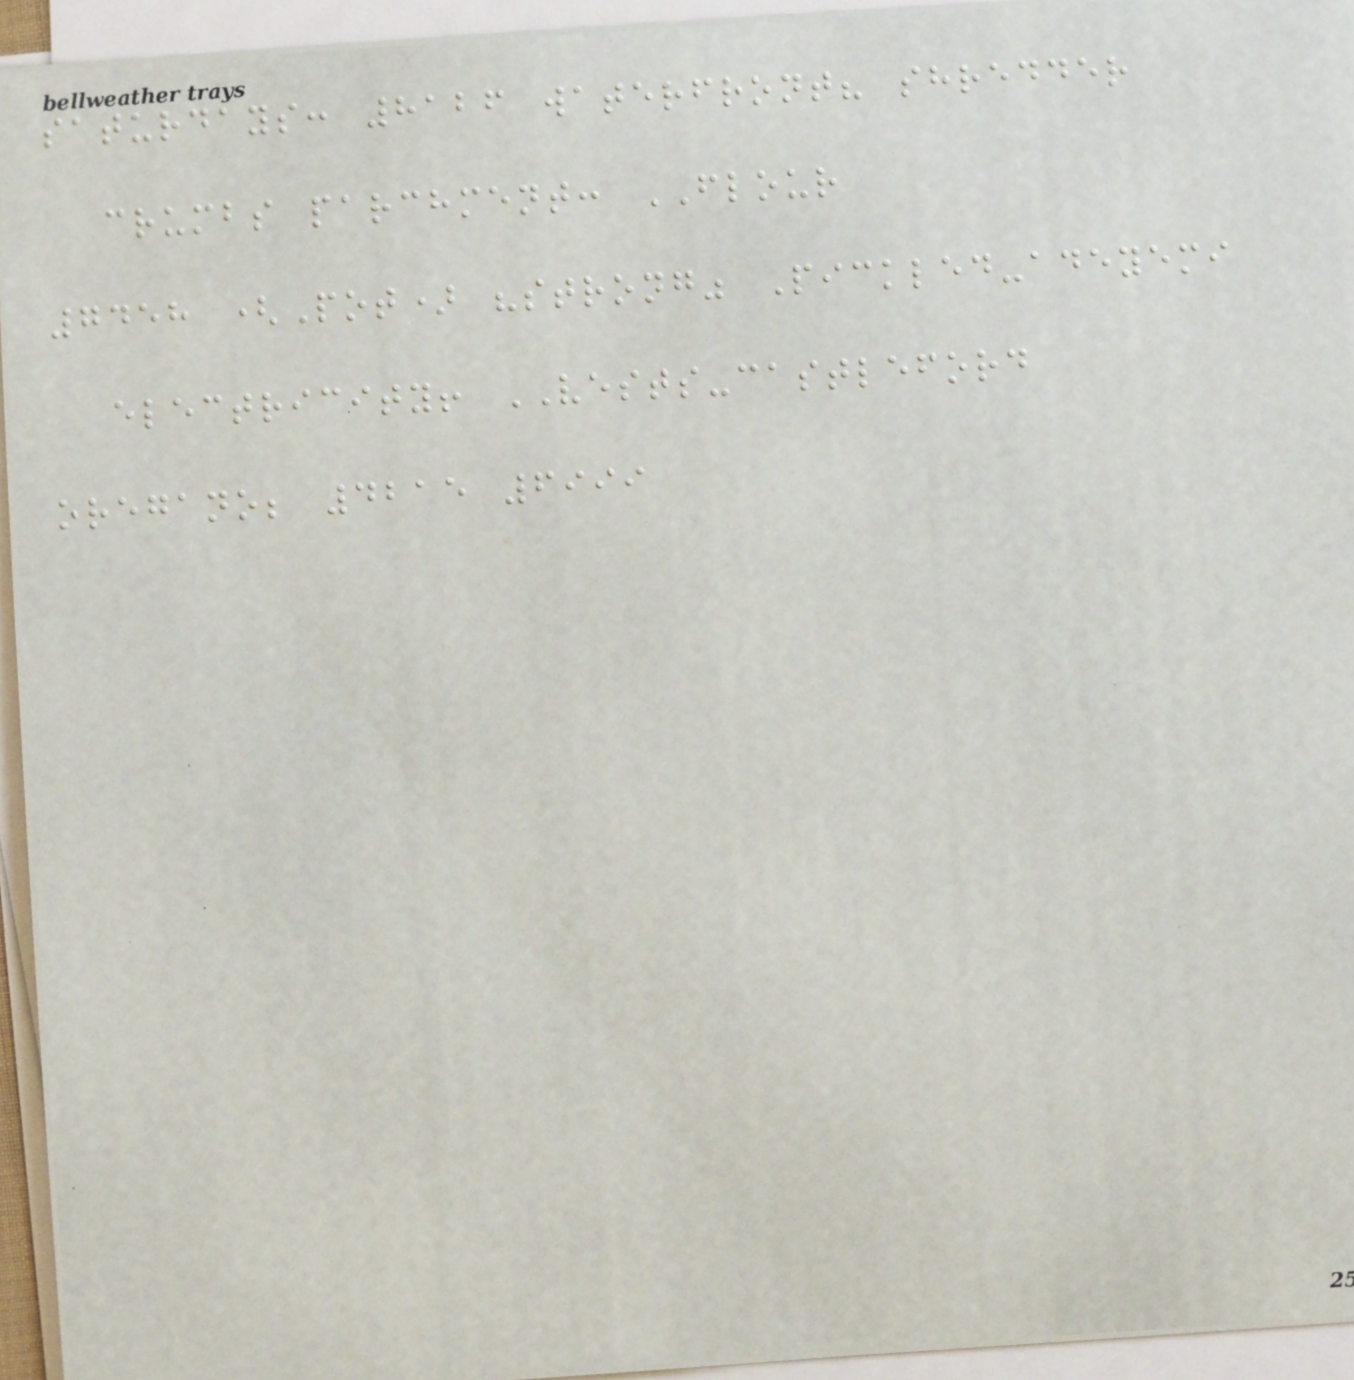saturdays: 8126 waterfront? shredder
crumbs parchment: FLOUR
7458 (Pot) "strong" Pickled-adeyemi
electricity! VESTS-castleford
oregano; 4215 6999
